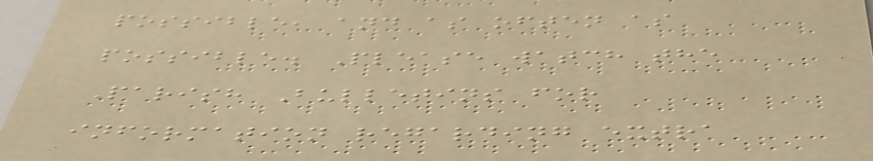possible, and as often as
possible. Please watch the
Parish Bulletins for
information regarding extra
